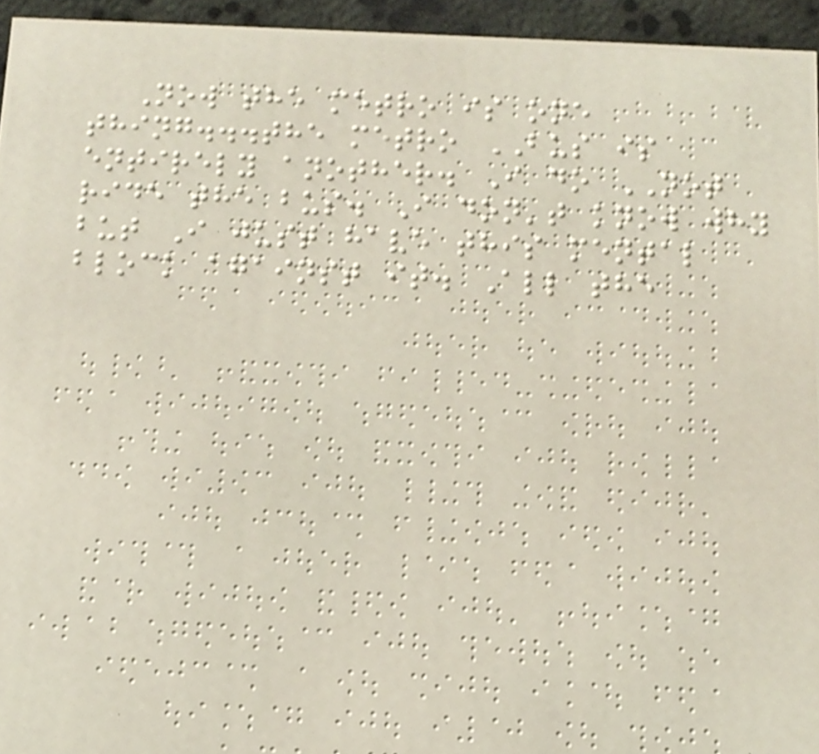Now the metro is one
thing...the metro BUS is
entirely another. I do NOT
ride the bus. I don't know why
but I just have this mental
block against it. All the
